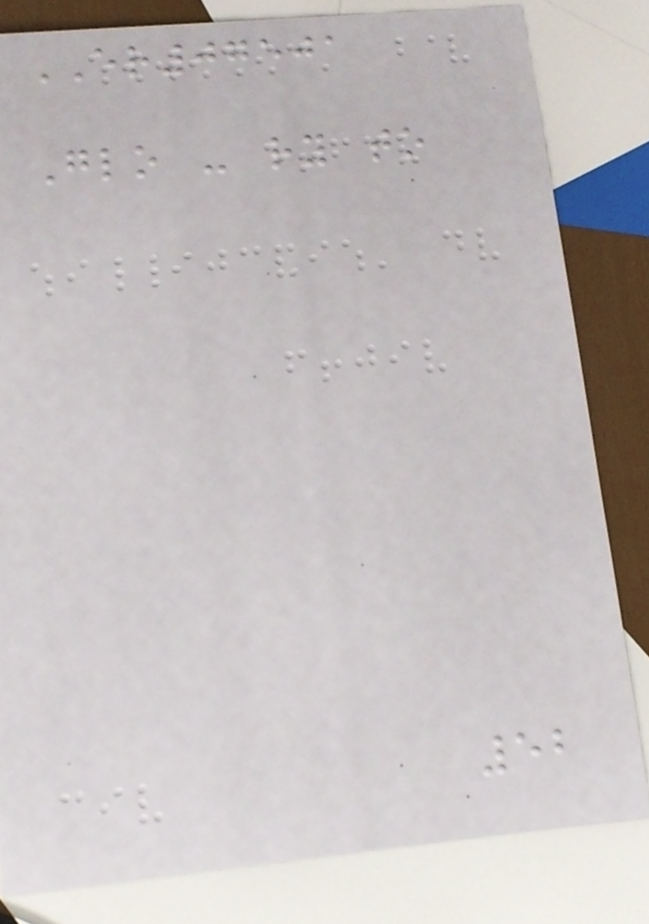ER07501
Glo - ry to
52
